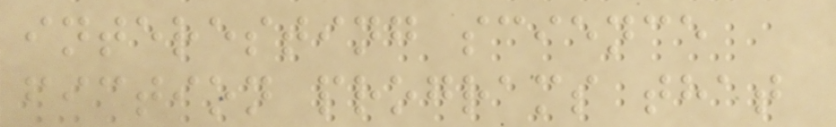interesting science
fiction programs that
